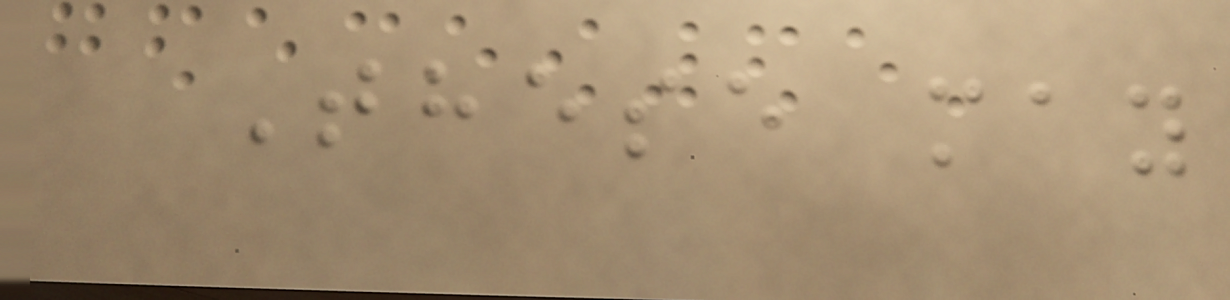These may
